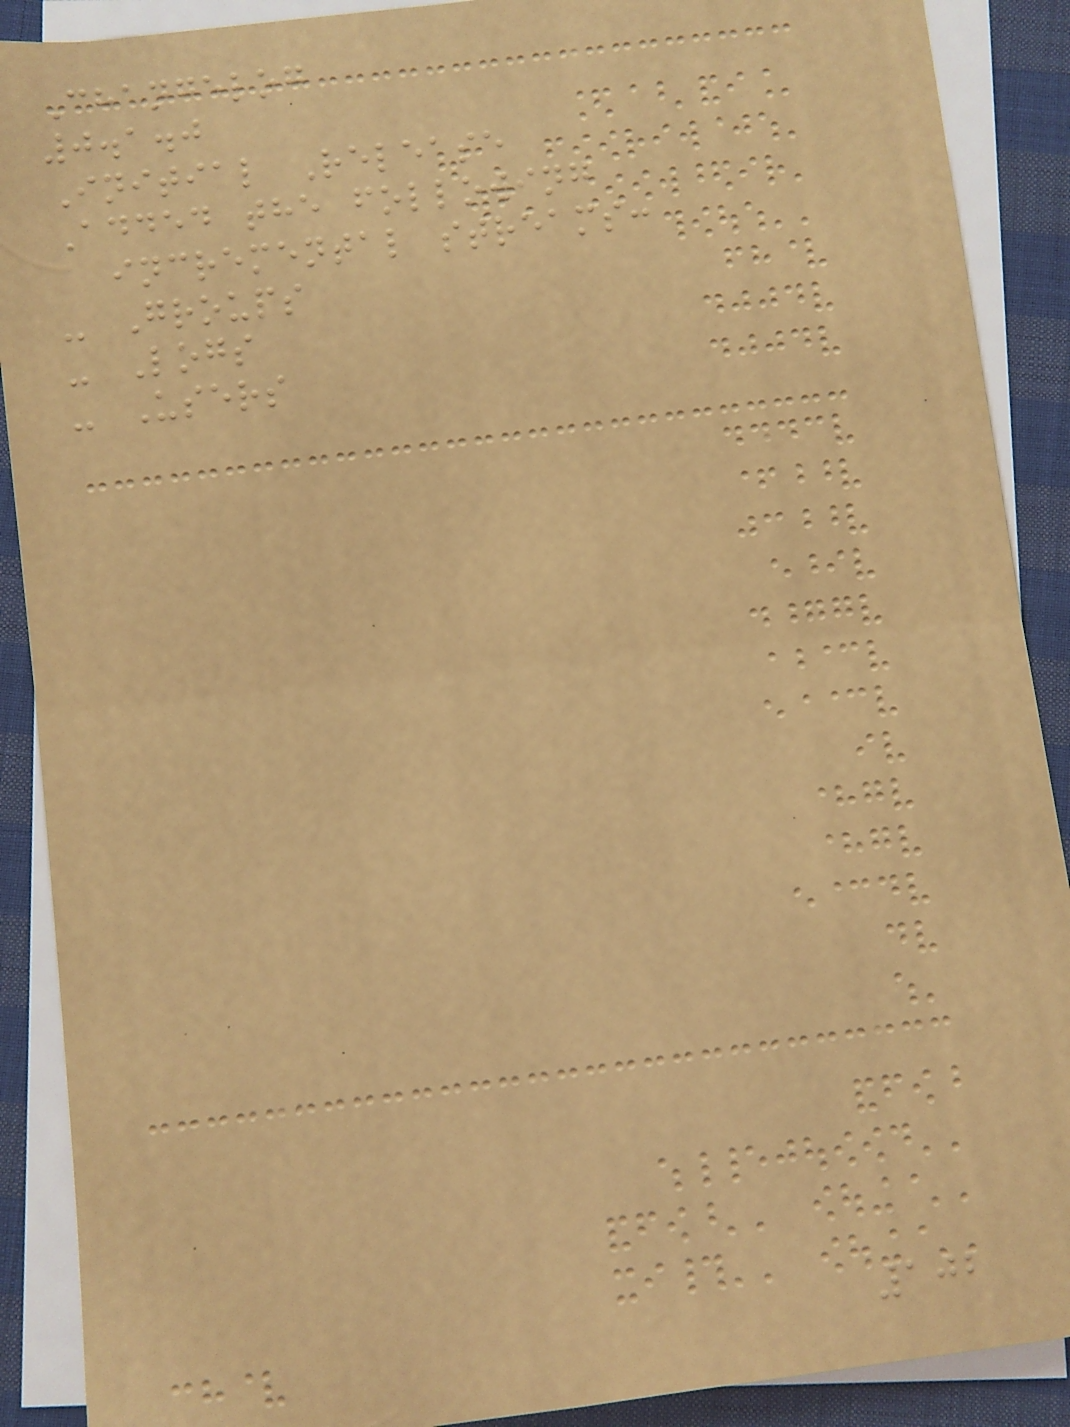Changelog
0.1.0
Initial Release
Added the following
incremental streams:
- Groups
- Logs
- Users
102
